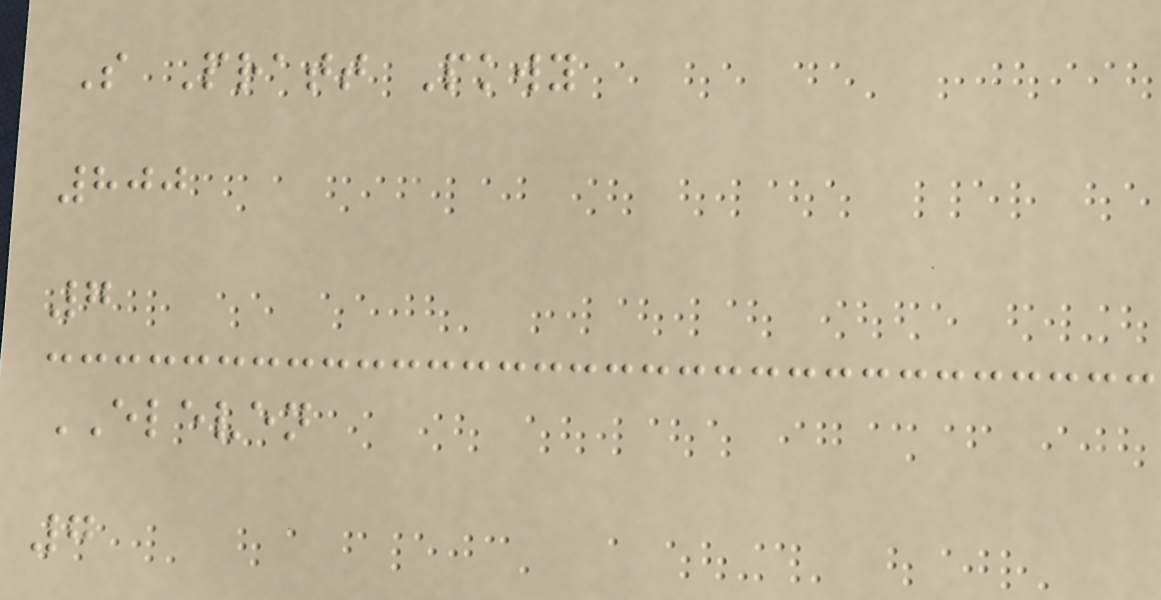S Pratt Pkwy
800
7
ELEVEN
7
